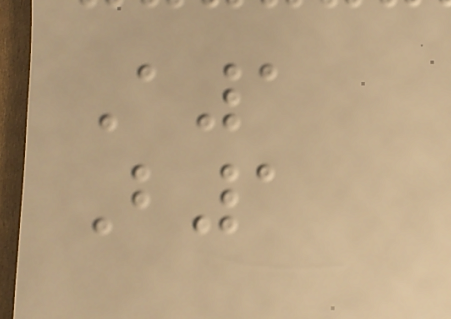A1
B1
